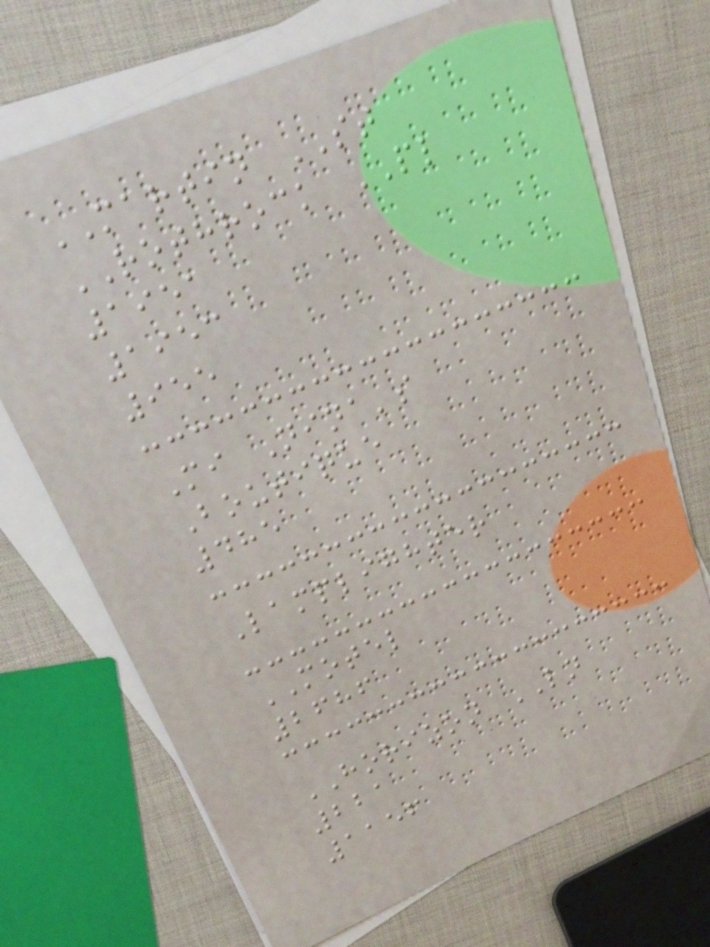MARTIN ST
ROTHROCK PL
1951
1953
955
Mi Nina's
Boutique
485
Lamplighter
MOTEL
2686
HORIZON LN
221
1156
